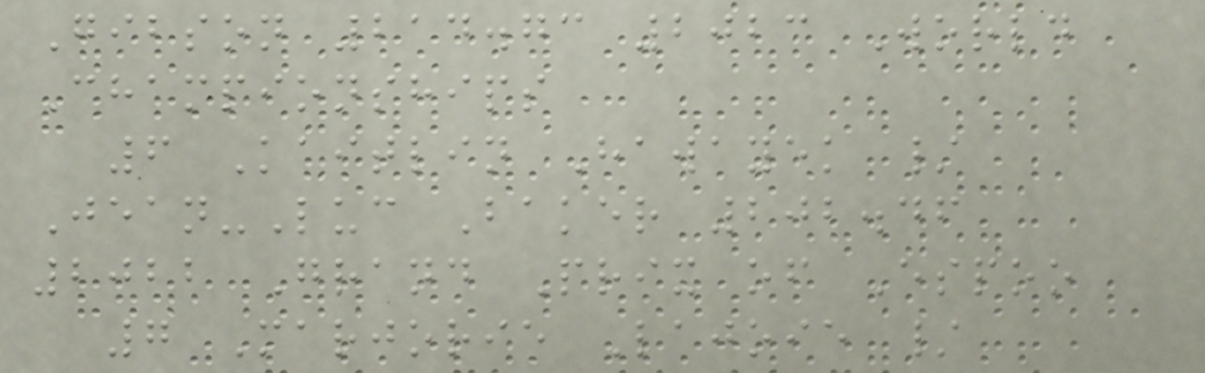Gibson 214.73 2023 World
Championships
6 Kaitlin Hawayek /
Jean-Luc Baker 202.46
2022 Grand Prix of Espoo
7 Marjorie Lajoie /
